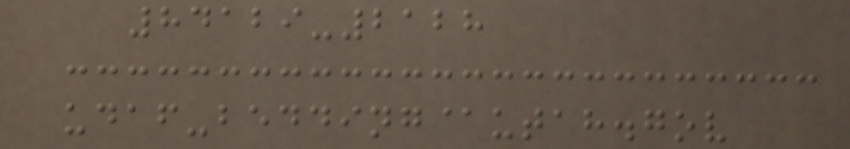84129-2128
udaf-bedding@utah.gov
